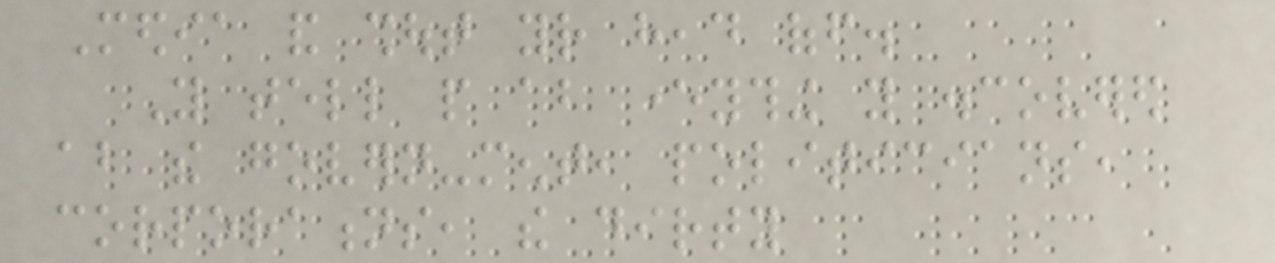Media and shout your head off.
You tell people about everything you discovered
about the govern-ment, politicians,
corporations, the dirty
